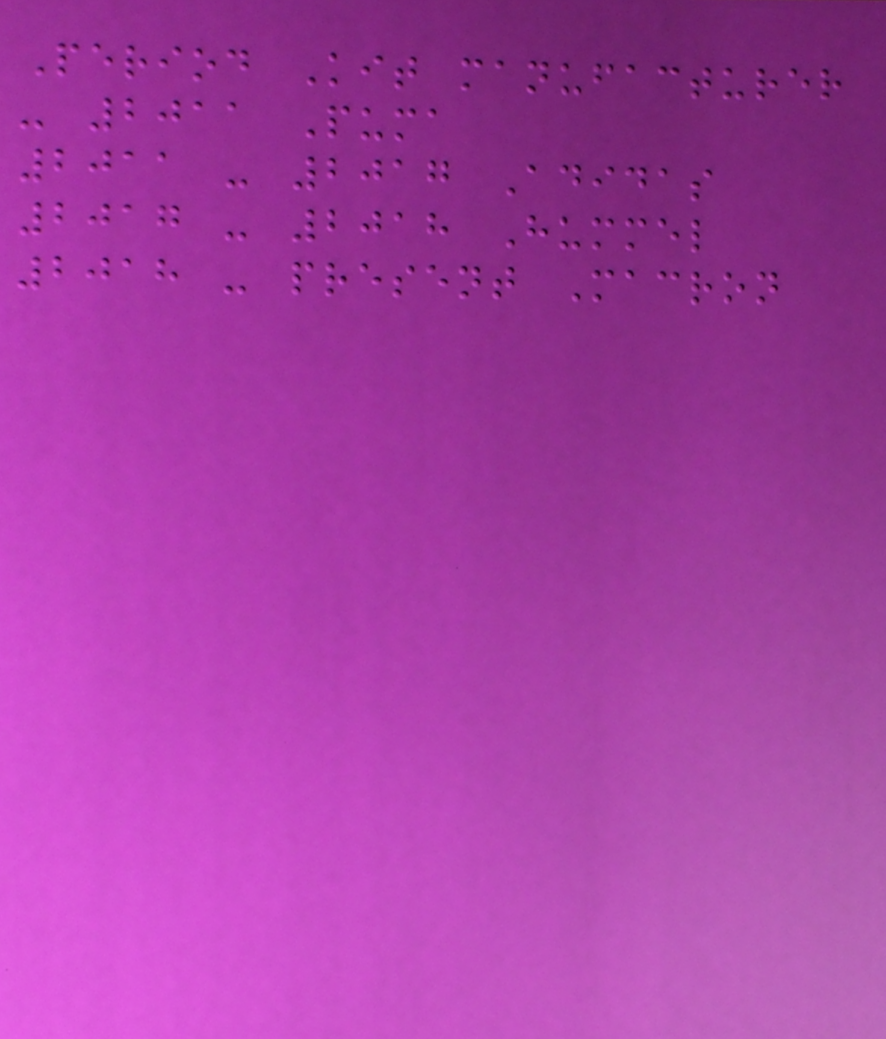Period Kit manufacturer
- 2011 Puma
2011 - 2017 Adidas
2017 - 2018 Hummel
2018 - present Macron
